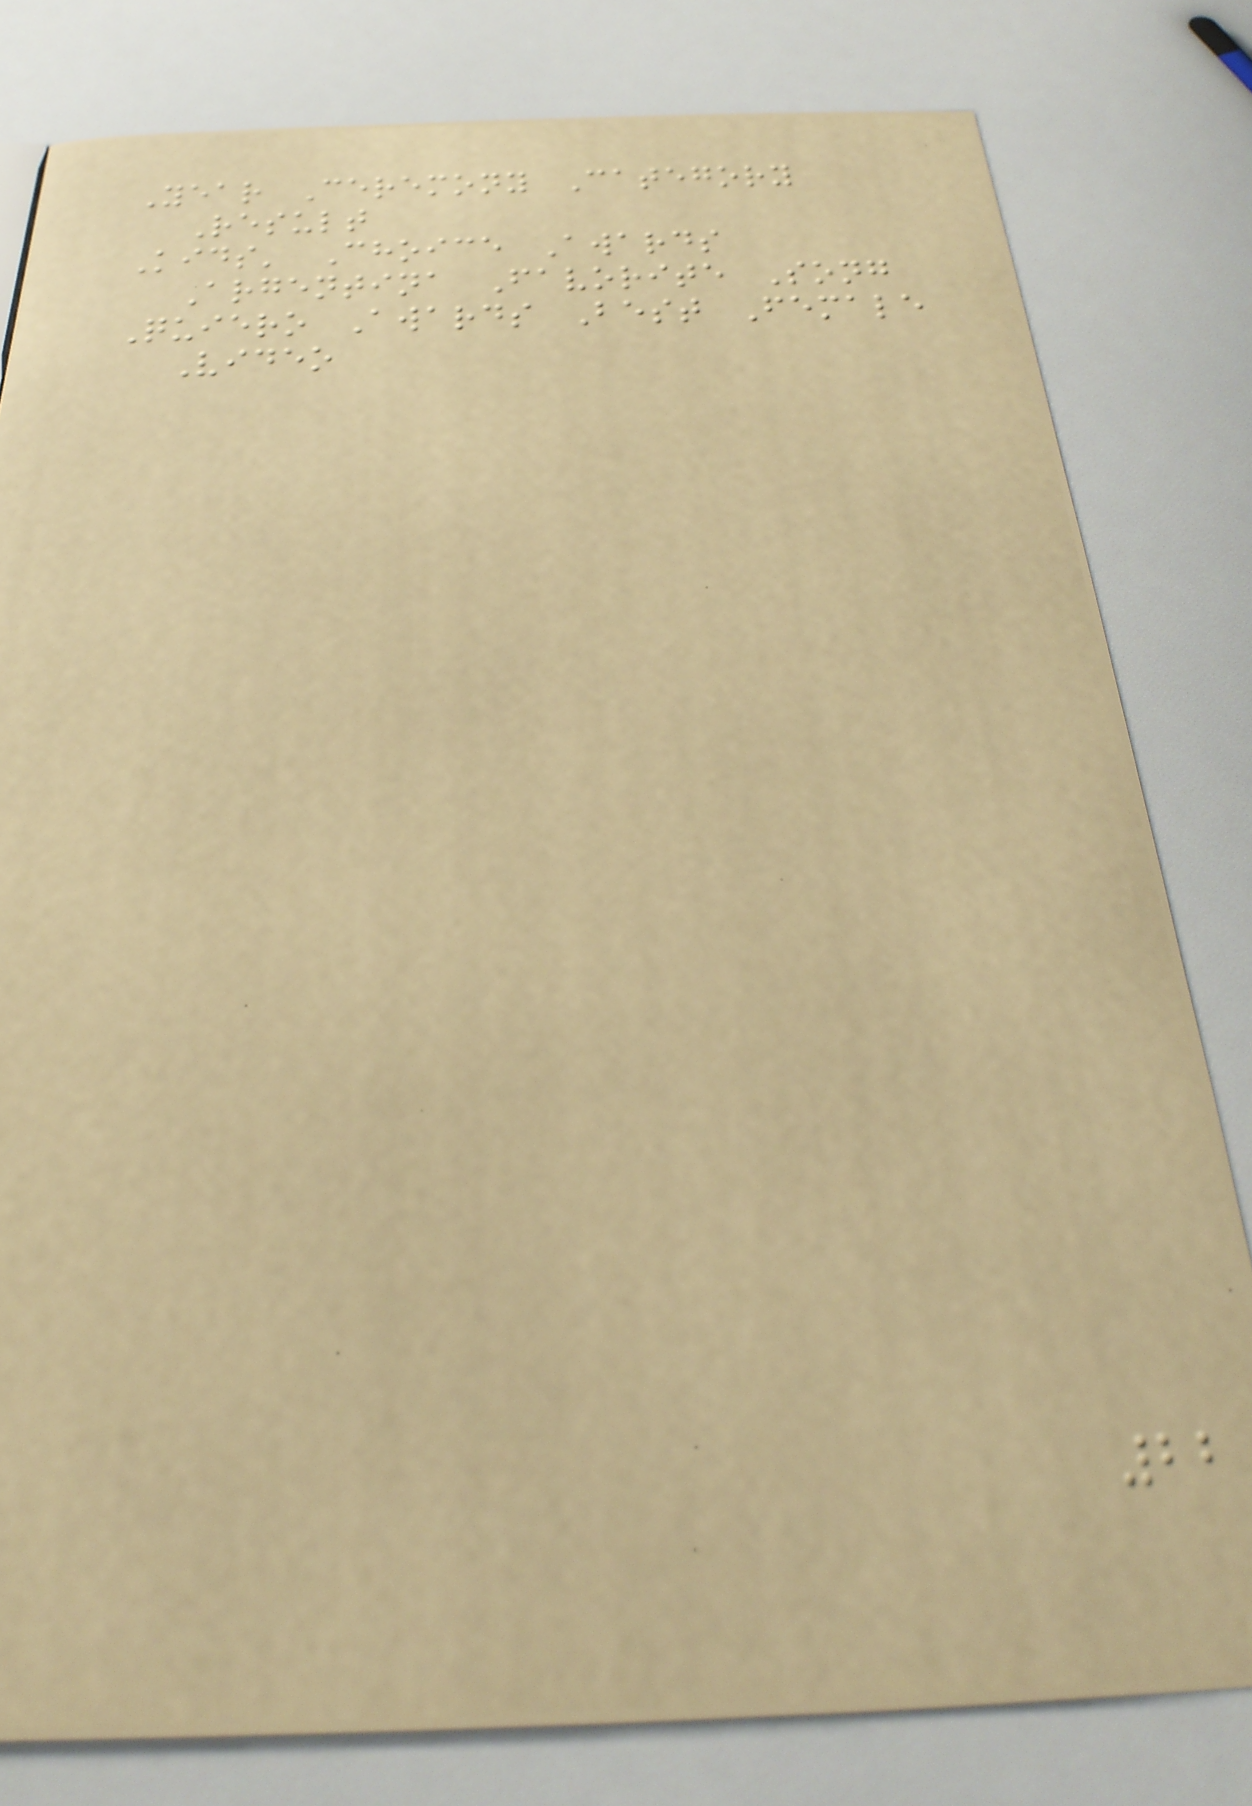Year Ceremony Category
Result
Kids' Choice Awards
Argentina Favorite Song
Quiero Awards Best Female
Video
22
